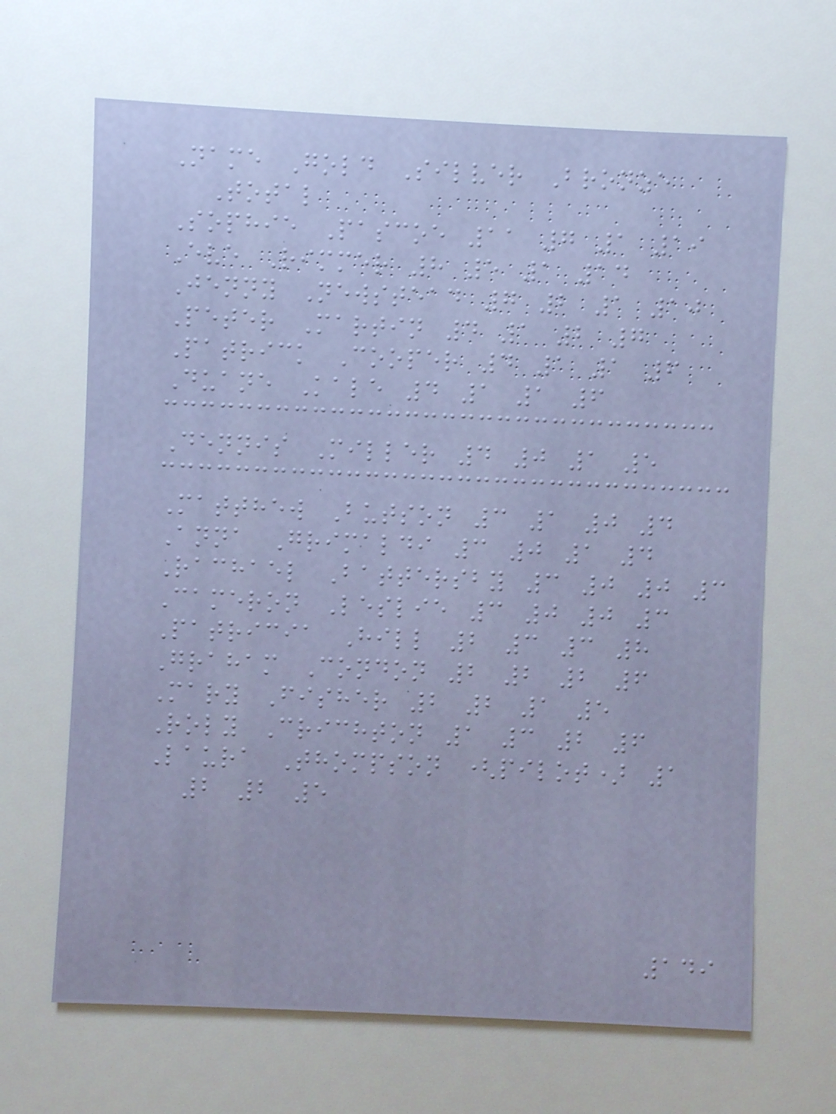Name Gold Silver Bronze
Total
Sophie Pascoe 11 7 1 19
Eve Rimmer 8 5 1 14
Jenny Newstead 7 2 1 10
Peter Martin 4 1 2 7
Patrick Cooper 4 1 1 6
Duane Kale 4 1 1 6
Dennis Miller 4 0 1 5
Matthew Butson 3 1 0 4
Anna Grimaldi 3 0 1 4
Rachael Battersby 3 0 0 3
Cameron Leslie 3 0 0 3
Patricia Hill 2 3 3 8
Graham Condon 2 2 2 6
Mary Fisher 2 2 1 5
Roly Crichton 1 3 2 6
Laura Thompson (pilot) 1
2 2 5
149
